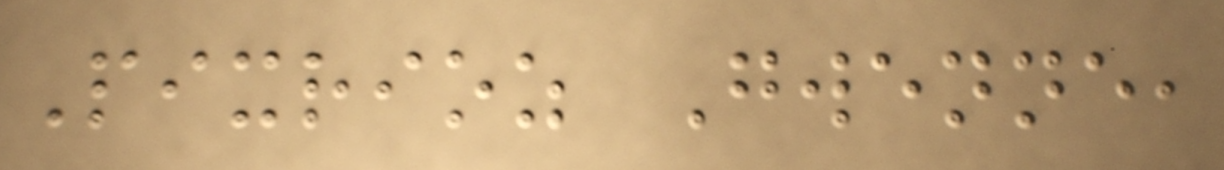Pixrioz Gwenne,
